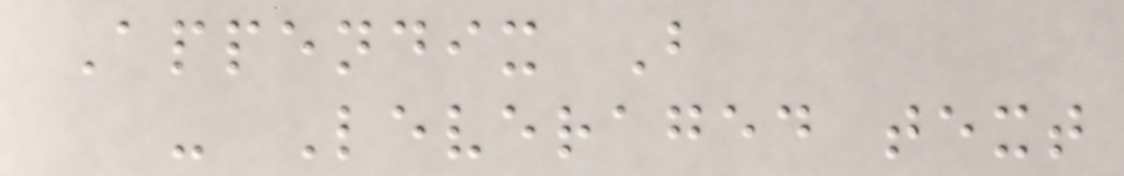Appendix B
- Leveraged text
